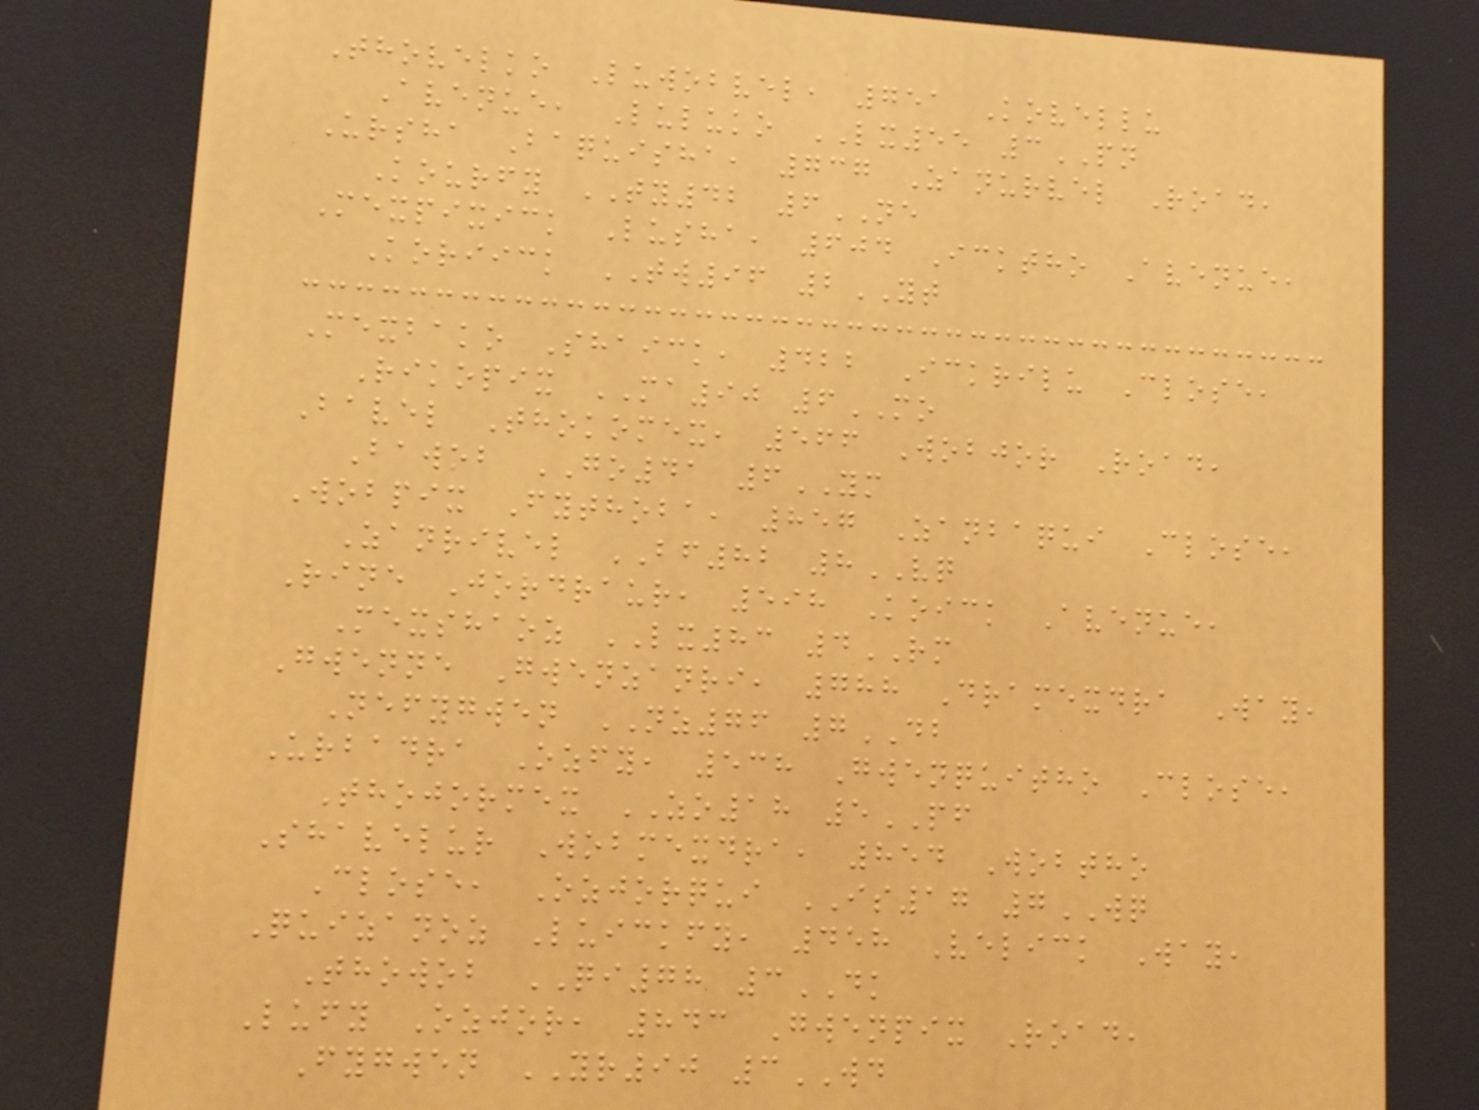Thovelko Luwobvel, 751 Kovellu
Avenue, Luluko LX55 3PN
Ursha Baquisha, 737 Zanurvel Road,
Kourfy TY42 6NE
Mexpixick Lusha, 604 Icktho Avenue,
Koriick TW96 2YT
Mexbako Shaick, 422 Ickrilu Close,
Rikopix MA90 6MO
Bavel Thokomex, 566 Wobjor Road,
Bawob GO41 6YM
Wobpix Fythoba, 857 Zanbaqui Close,
Zanrivel BF82 8VQ
Rine Jordraur, 598 Koick Avenue,
Mexshaoz LX83 4RM
Gwenne Gwenzanri, 788 Dramexdra Way,
Nefygwen NZ76 7DB
Urbadra Ozfy, 538 Gwenquitho Close,
Thojormex ZO18 5PF
Shavelur Wobmexdra, 854 Wobtho
Close, Ozjorqui IS17 7WQ
Quizanoz Luickfy, 458 Velick Way,
Thowob QI78 3DK
Lufy Ozjor, 843 Gwenpix Road,
Fygwen YR90 3WD
